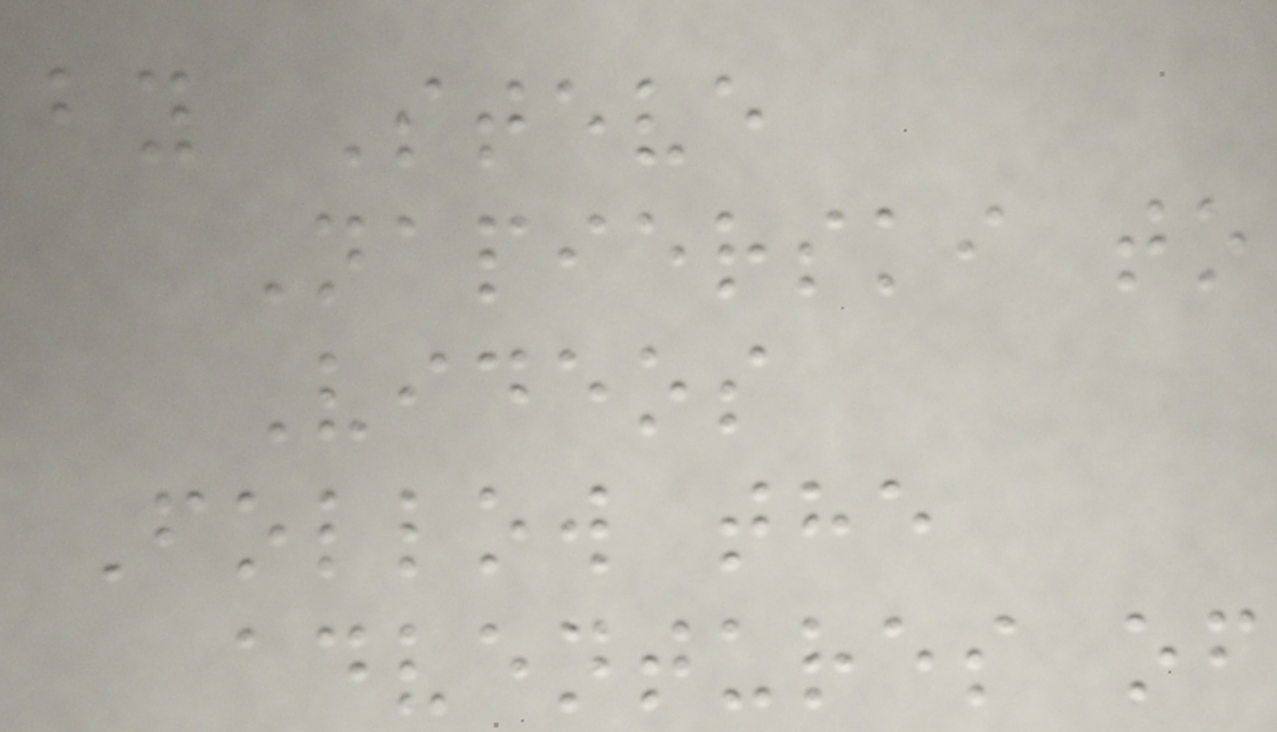by Steve
Napierski to
Videos
Follow the
adventures of
